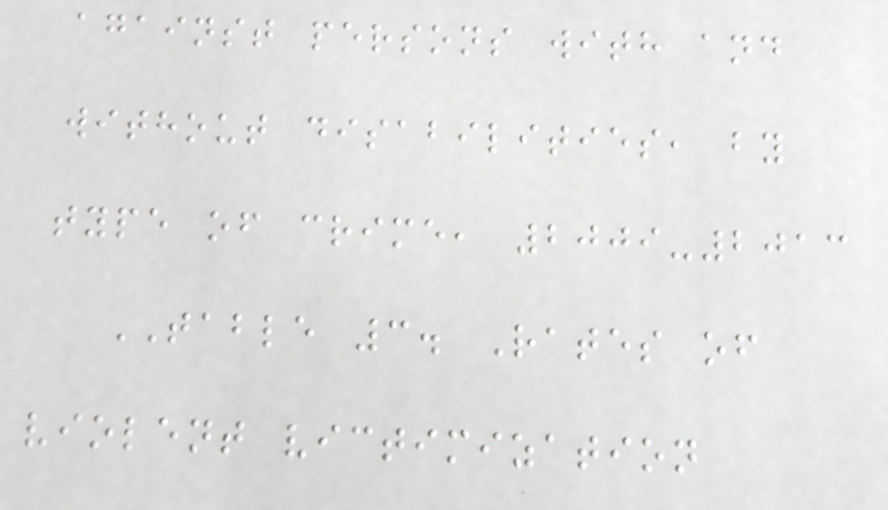against persons with and
without disabilities, by
type of crime, 2009-2013
TABLE 3. Rates of
violent victimization
